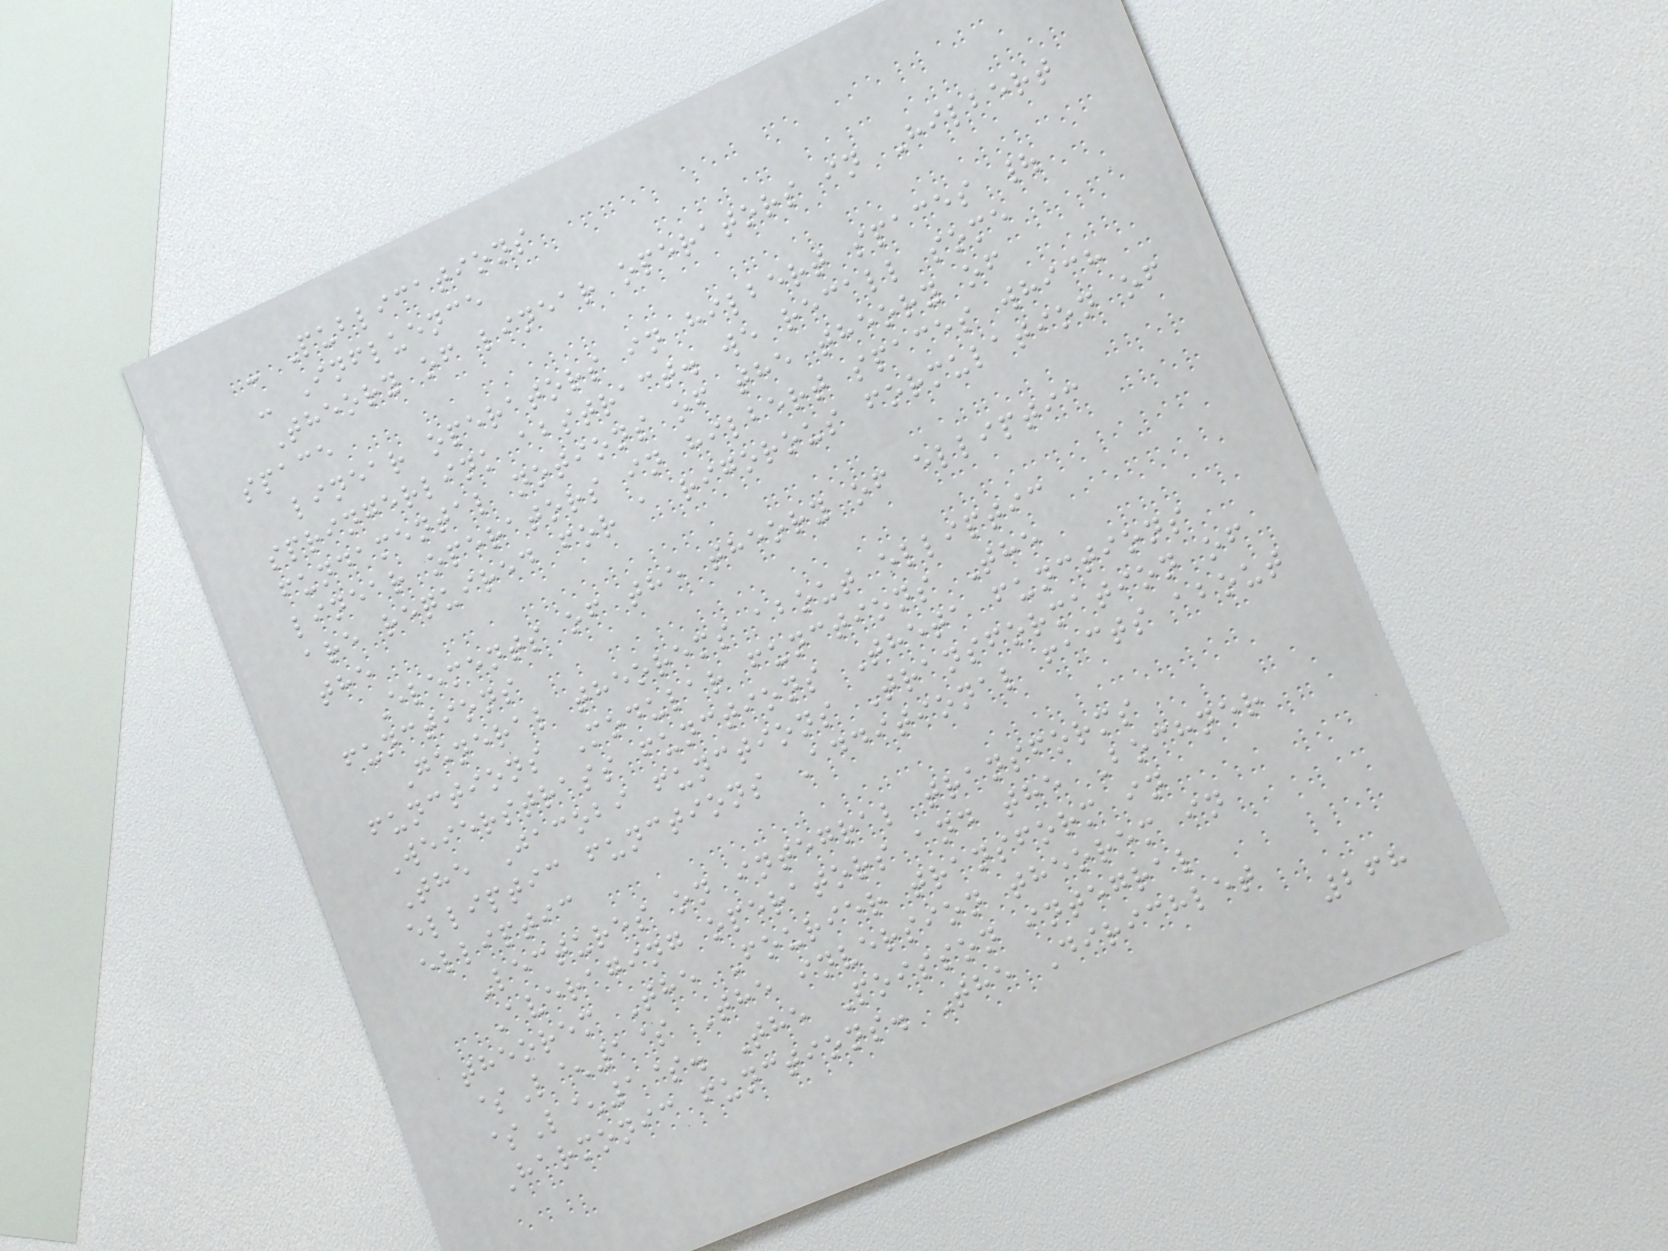- Publications
- Influence
Theory of linear operators in Hilbert
space
linear operators in hilbert spaces |
springerlink abstract. we recall some
fundamental notions of the theory of
linear operators in hilbert spaces which
are required for a rigorous formulation of
the
Elements of the theory of elliptic
functions
General theorems about elliptic
functions Modular functions The
Weierstrass functions Theta functions
The Jacobi functions Transformation of
elliptic functions Additional facts about
elliptic
Lectures on integral transforms
Averaging operators and the Bochner
theorem The Fourier transform in
$L^1$ The inversion theorem in
$L^1$. The Poisson integral
Harmonic functions. The Dirichlet
268
